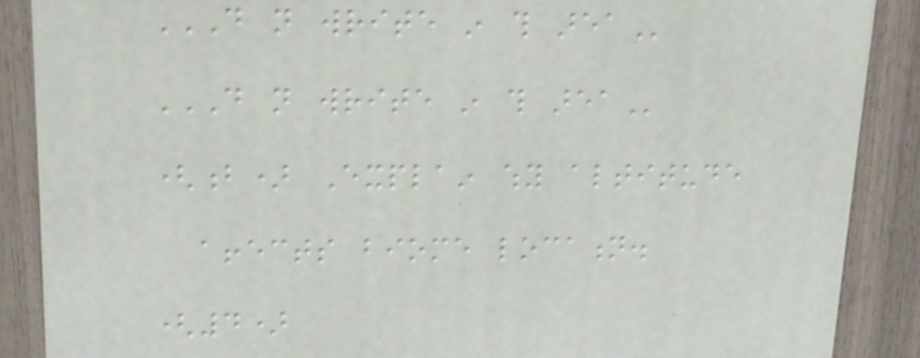DO NOT WRITE IN THIS AREA
DO NOT WRITE IN THIS AREA
(b) Explain why altitude
affects biome location.
(4)
